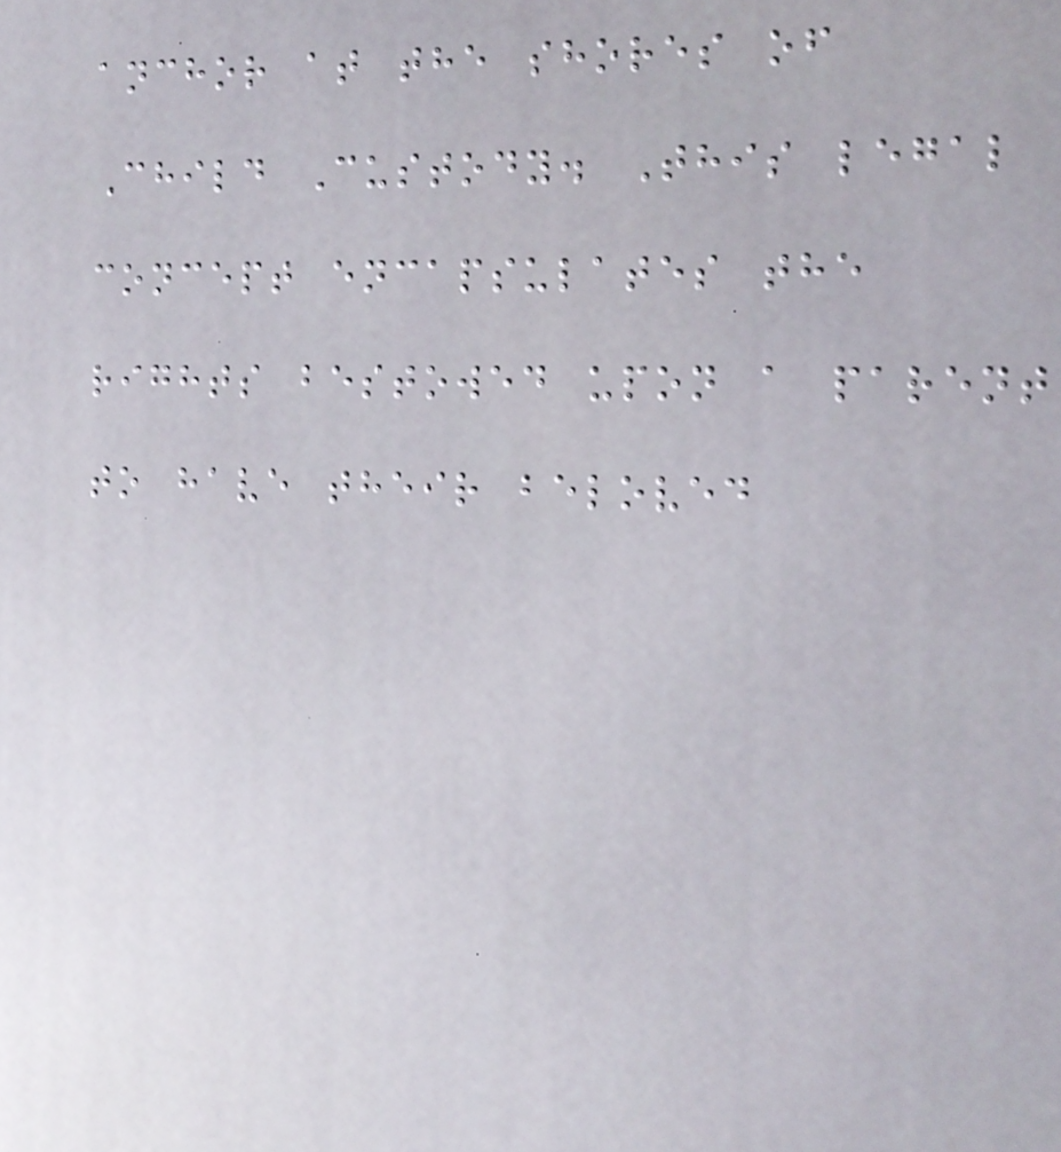anchor at the shores of
Child Custody. This legal
concept encapsulates the
rights bestowed upon a parent
to have their beloved
